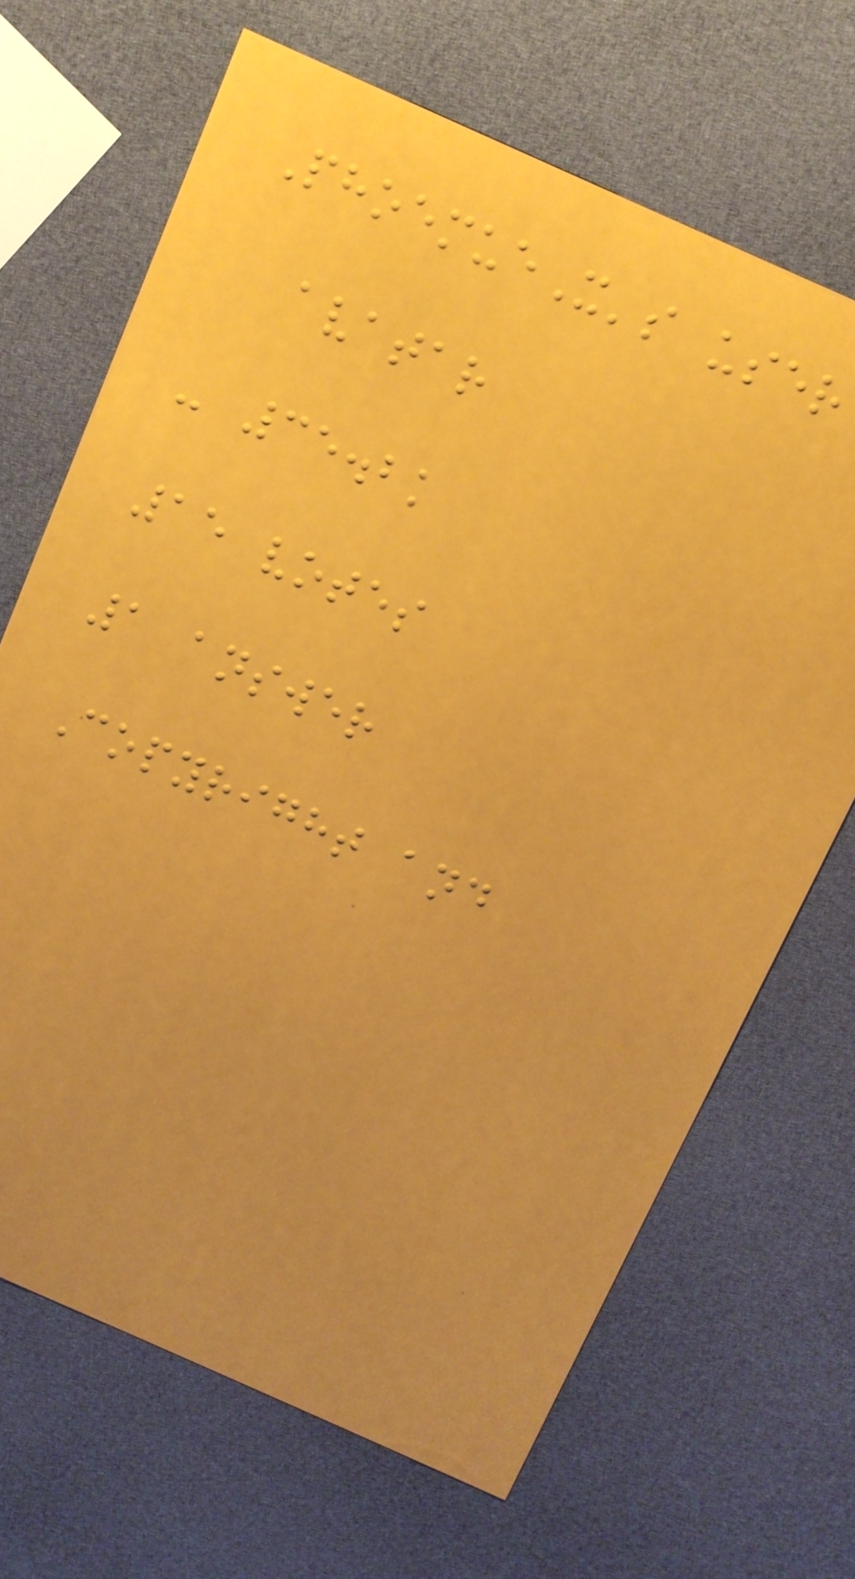PhoemueX's user
avatar
- 35.2k
15 votes
1 answer
Copyright and
